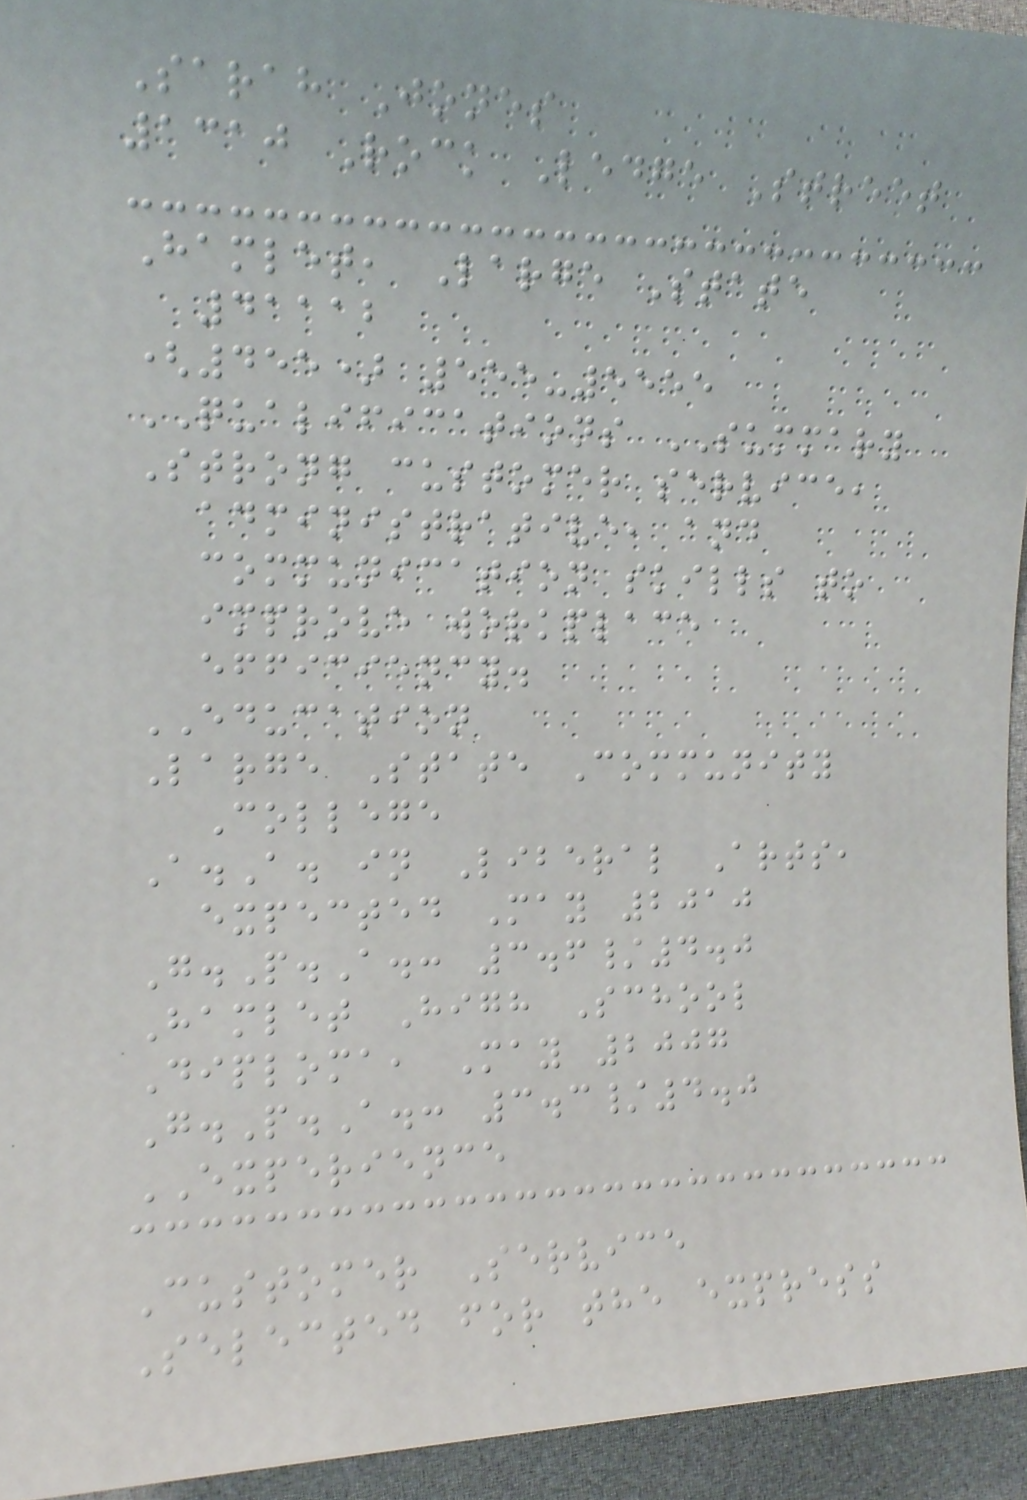Sarah Jones
1310 Rock Ledge Street
Hamlet, Large State
41112
(455) 555-5555
QUALIFICATIONS SUMMARY
Strong customer service,
administrative, and
communication skills to
improve workplace
efficiency.
EDUCATION
Large State Community
College
A.A. in Liberal Arts,
expected May 2010
G.P.A.: 3.6/4.0
Hamlet High School
Diploma, May 2007
G.P.A.: 3.3/4.0
EXPERIENCE
Customer Service
Selected for the express
